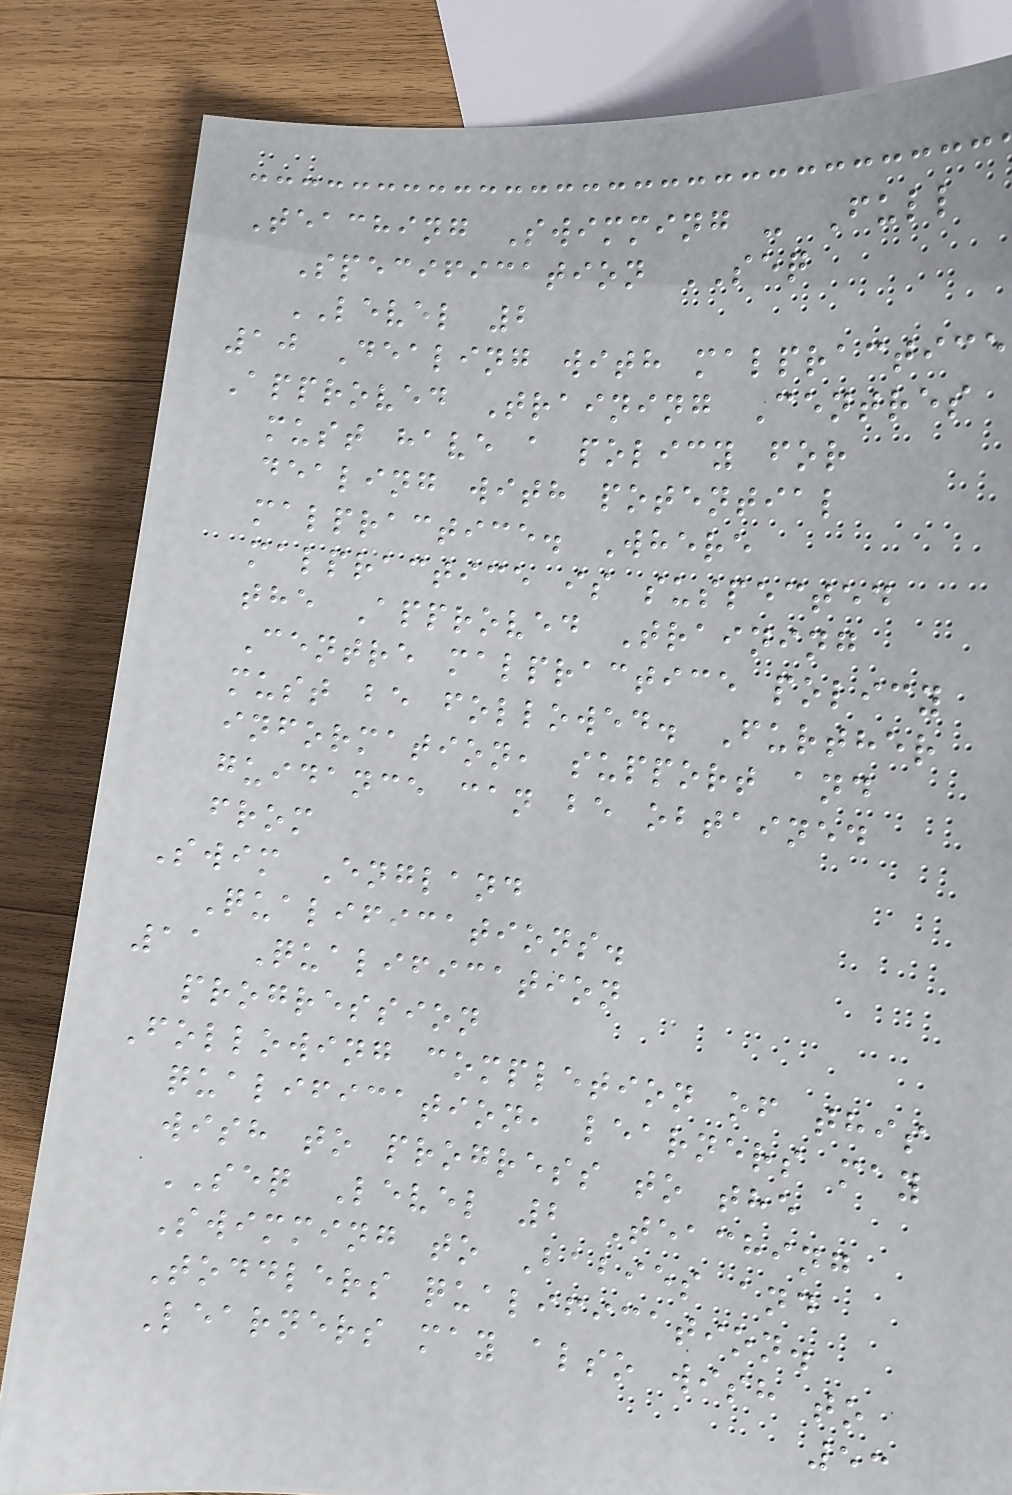Teaching Swimming - Full
Specification SEQ
LEVEL 2
10 Dealing with malpractice
Approved Training Centres
must have a policy for
dealing with potential
malpractice. Where
malpractice is suspected
the Approved Training
Centre malpractice policy
must be followed. Further
information, support and
guidance can be obtained
from
Swim England
Qualifications.
11 Qualification
progression
Following completion of this
qualification, learners may
wish to progress to the
SEQ Level 2 Teaching
Swimming to Babies and
Toddlers qualification.
Learners may also wish to
53
